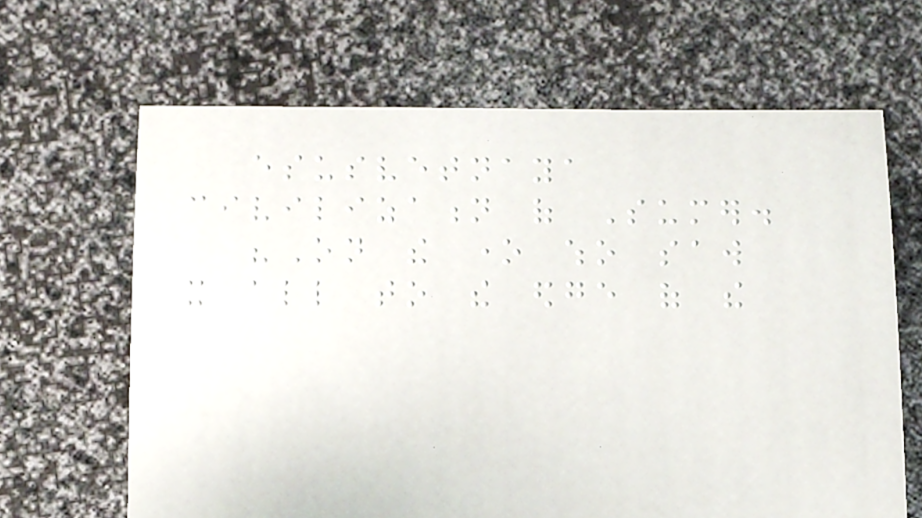esusvetnaya
civilization of Sumer.
"On the one who saw
it all to the edge of the
